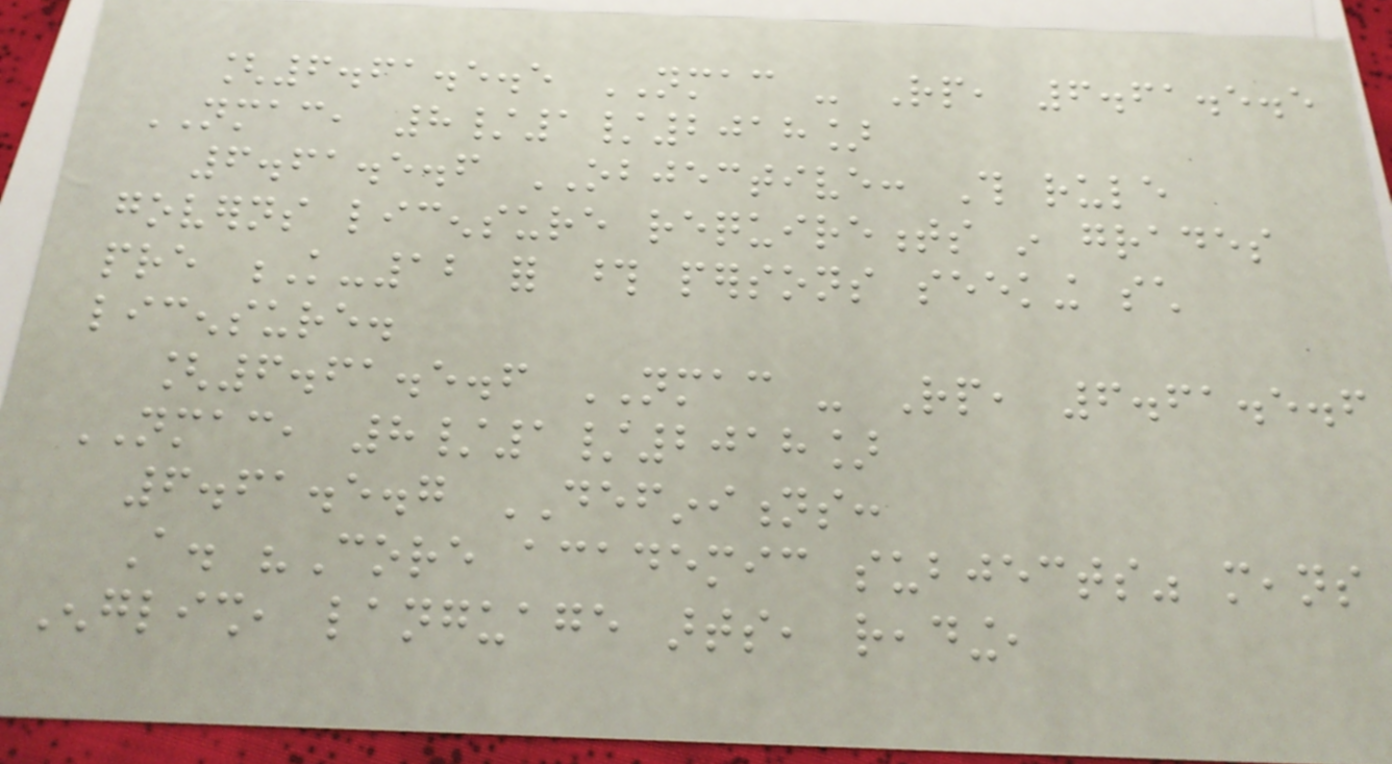[6.61.5.5 NMAC - Rp, 6.61.5.5
NMAC, 8/1/2018]
6.61.5.6 OBJECTIVE: This rule
governs licensure requirements in grades
pre K-12 for those persons seeking such
licensure.
[6.61.5.6 NMAC - Rp, 6.61.5.6
NMAC, 8/1/2018]
6.61.5.7 DEFINITIONS:
A. "Core academic subjects" means
English, language arts, reading,
